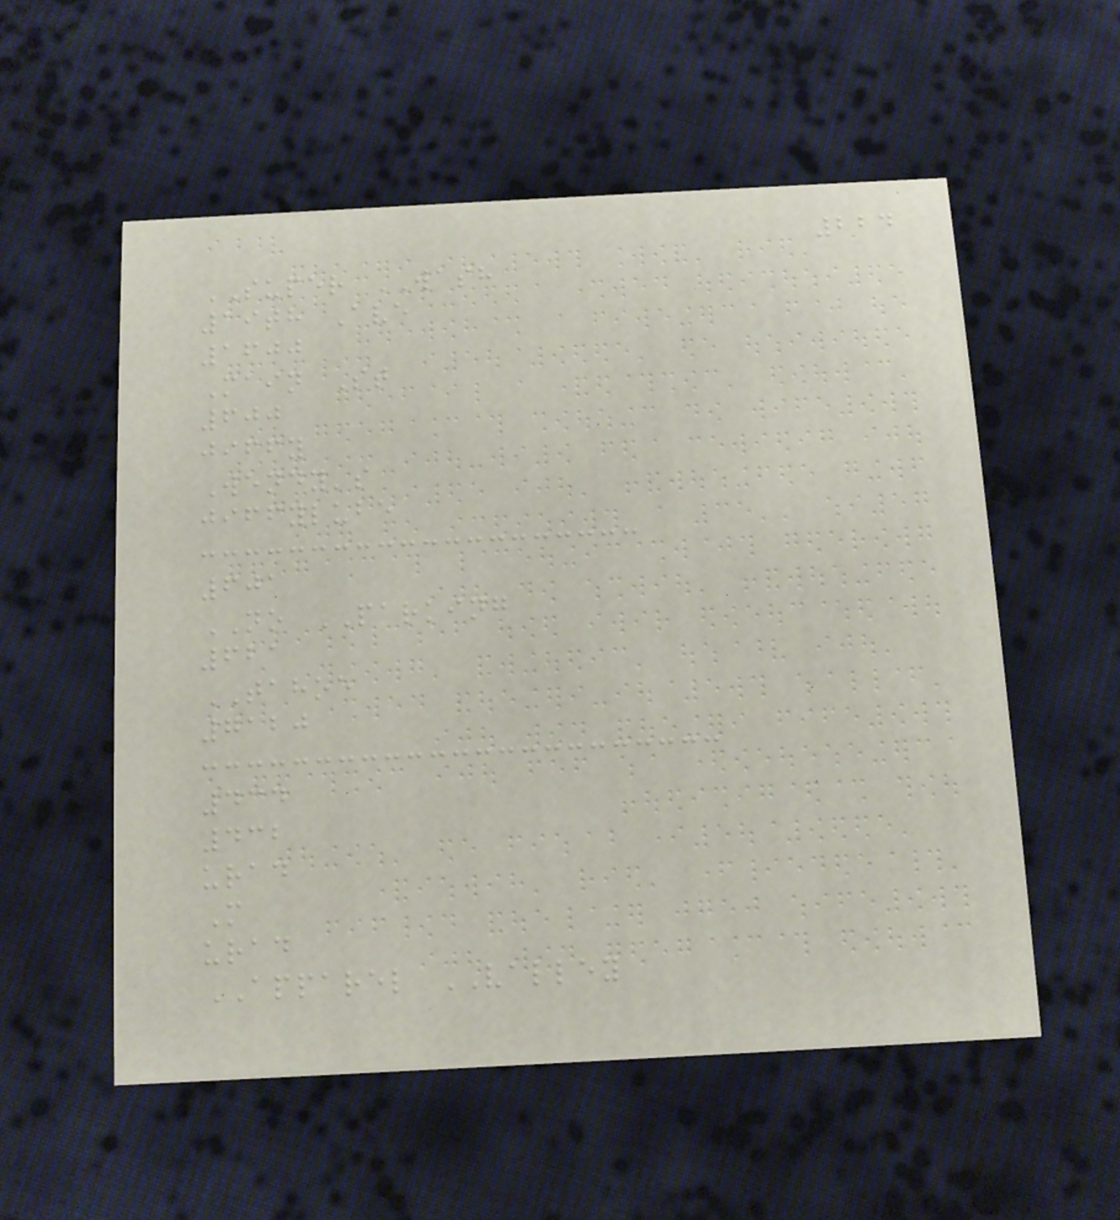224
SUPER WASH
19th Ave
1600
Main St
600
jiffy
Wendy's
jiffylube
601
NO PARKING
621
TAHOE
7120
434
432
urad
M
urad
APPAREL VALLEY
